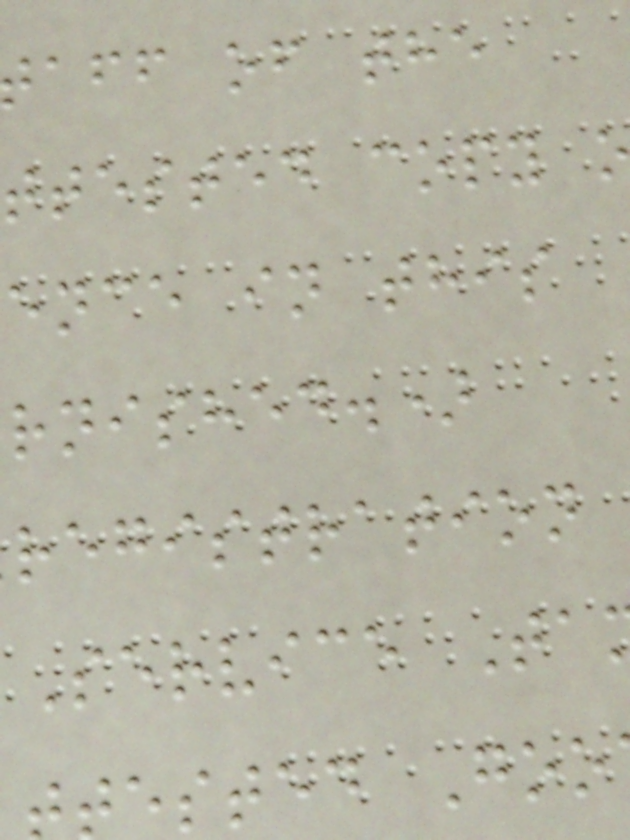aff of the
ttested copy
ence in this
rnished.)
registration
Service Ta
ested Goo
